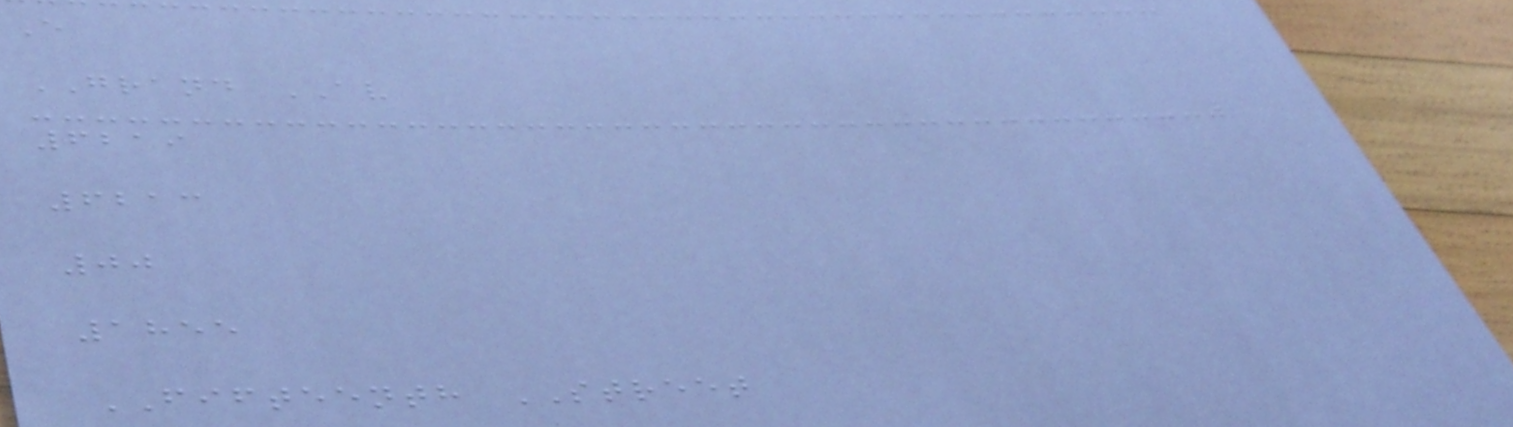E
GRAND AV
6219
6213
00
1855
FIFTEENTH STREET
